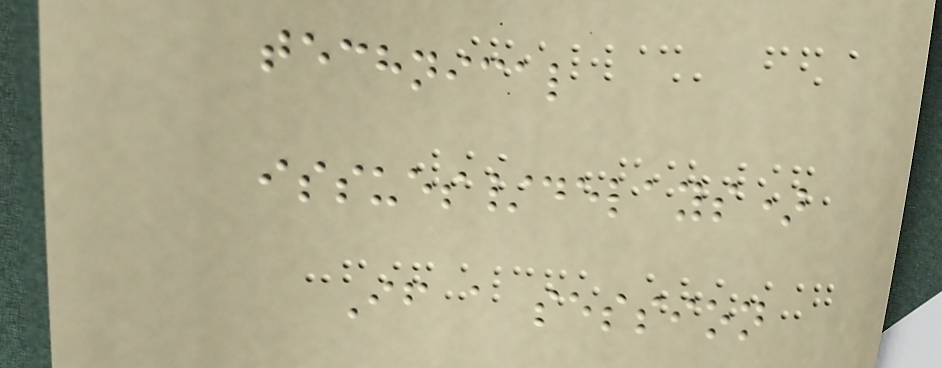technical
issues/delays)
If a session
